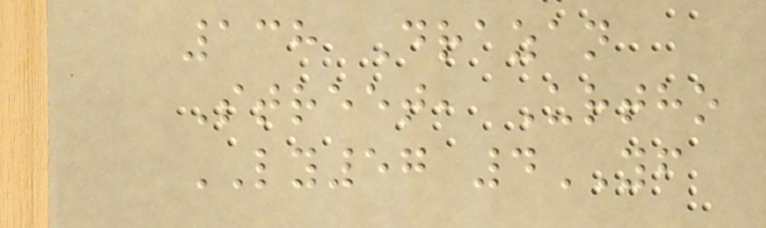138 Drazan
Street, Urtho
LY57 4YF
